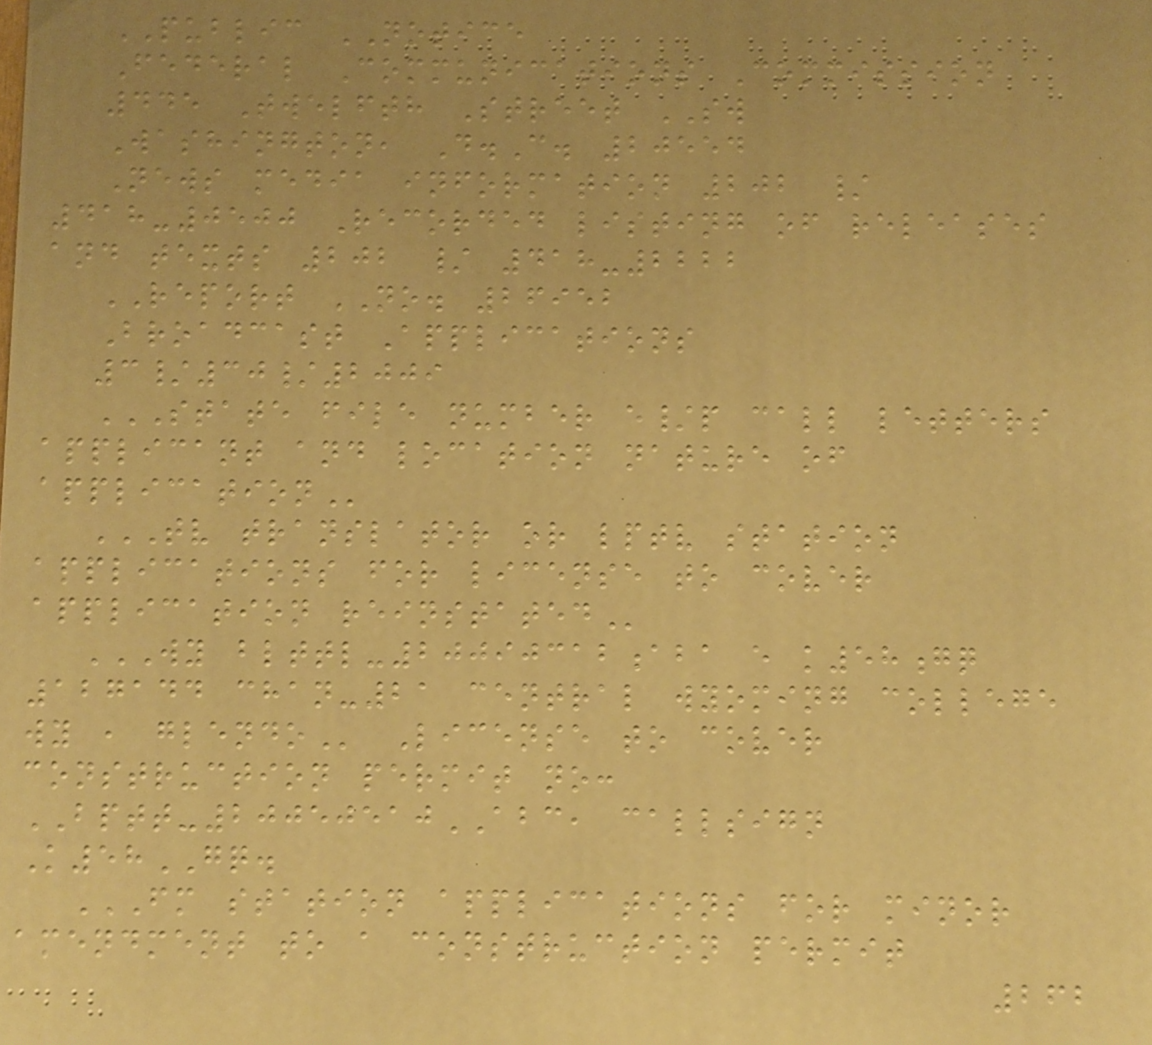PUBLIC NOTICE
Federal Communications Commission
445 Twelfth Street SW
Washington, D.C. 20554
News media information 202 /
418-0500 Recorded listing of releases
and texts 202 / 418-2222
REPORT NO. 26952
Broadcast Applications
3/30/2009
STATE FILE NUMBER E/P CALL LETTERS
APPLICANT AND LOCATION NATURE OF
APPLICATION
TV TRANSLATOR OR LPTV STATION
APPLICATIONS FOR LICENSE TO COVER
APPLICATION REINSTATED
WY BLTTL-20090312ABA E K58GQ
127144 CHAN-21 CENTRAL WYOMING COLLEGE
WY , GLENDO License to cover
construction permit no:
BPTT-20050510ABC, callsign
K58GQ.
FM STATION APPLICATIONS FOR MINOR
AMENDMENT TO A CONSTRUCTION PERMIT
262
